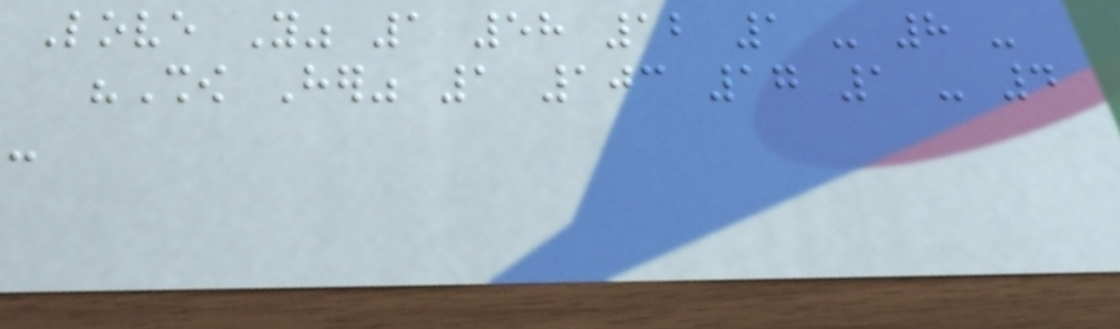Love You" 1 58 12 1 - 8 -
"Show Her" 1 103 17 1 - 4
-
